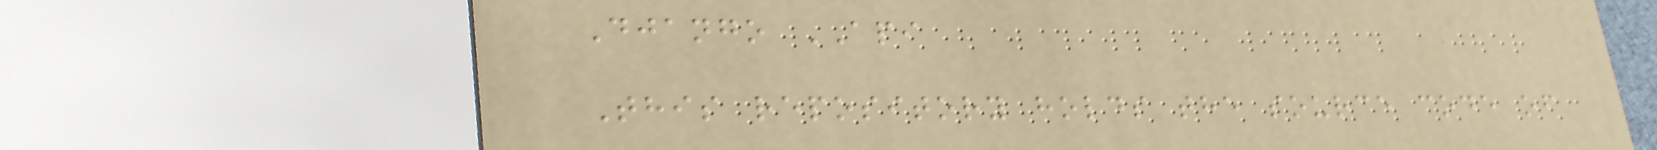Django API
This repository holds the source code of
